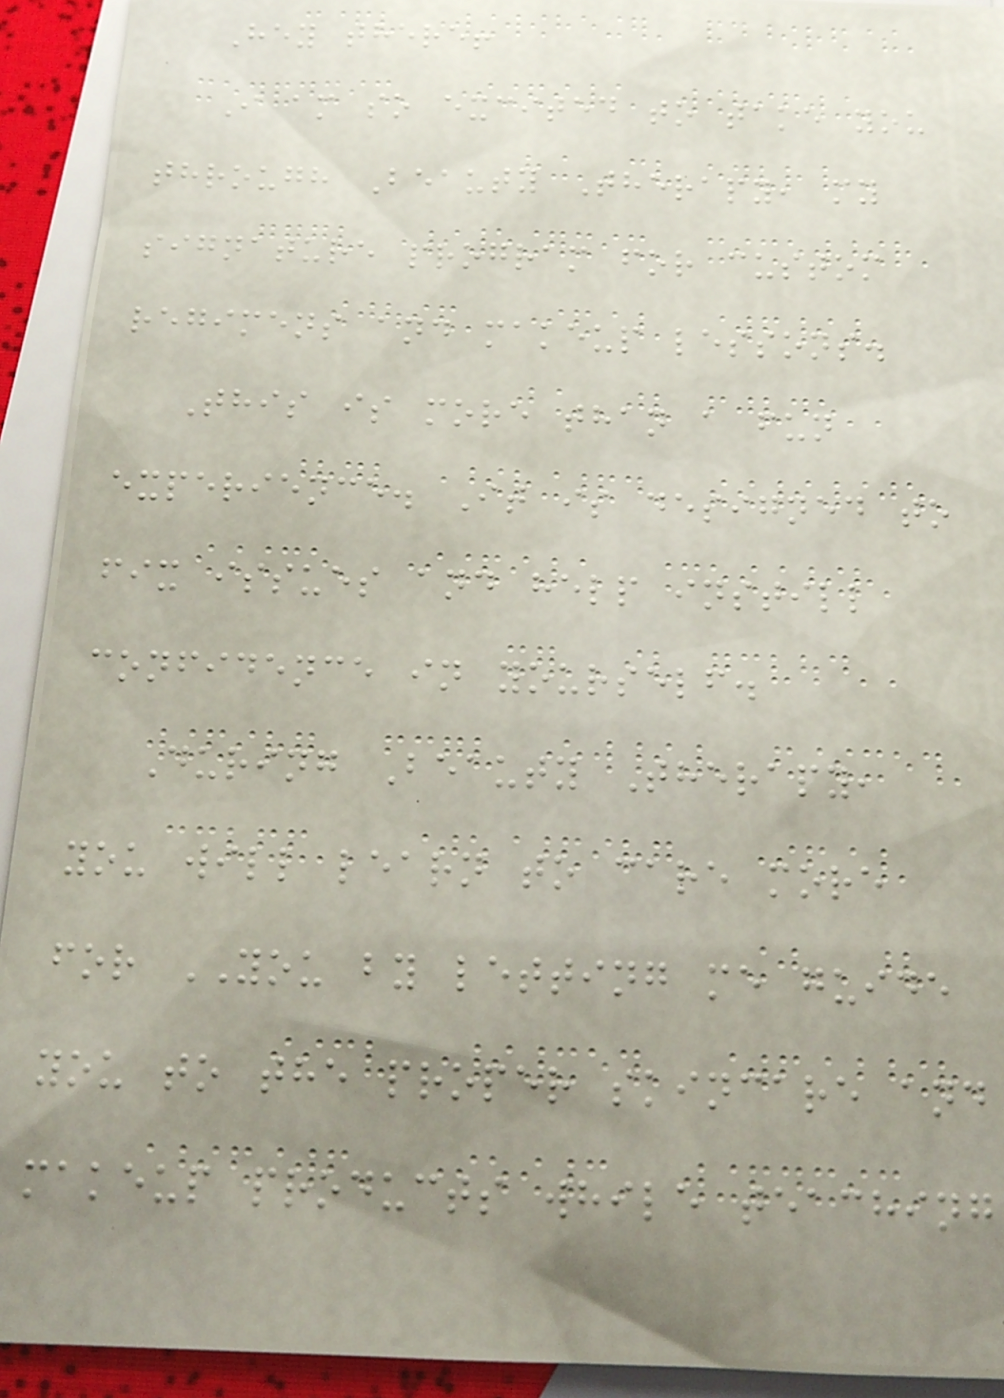Hey there!
I am so excited to take you
through Beauty Therapy, my
signature program for custom
regimens and makeup lessons.
This is more than a fun
experience. It is designed to
fix issues and help instill
confidence in yourself.
During Beauty Therapy,
you will learn to care more
for YOU by letting me guide
you to the proper skincare and
makeup products while teaching
